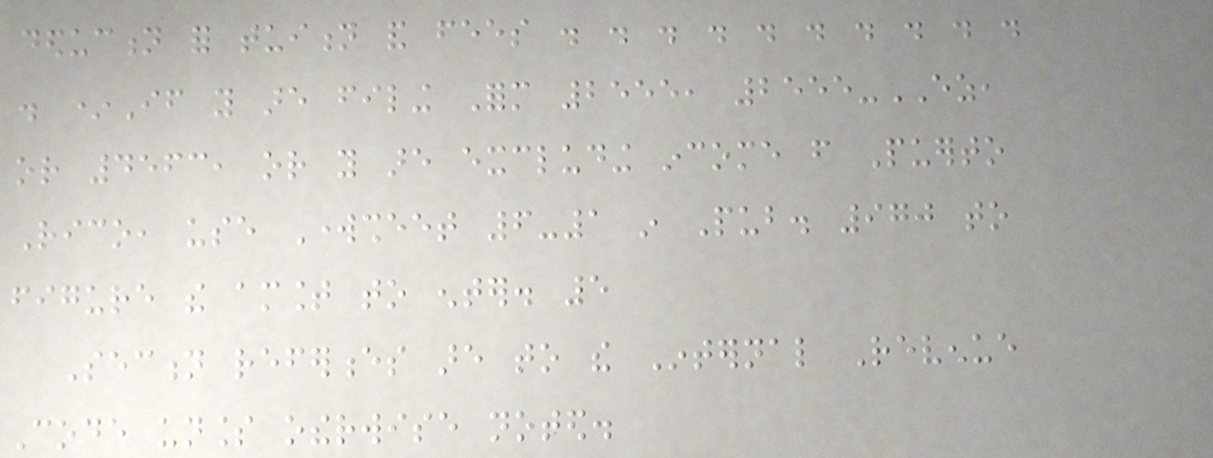deduction for tuition and fees . . . . . . . . . .
. *If you are filing Form 2555, 2555-EZ,
or 4563, or you are excluding income from Puerto
Rico, use Worksheet 6-1 in Pub. 970 to
figure the amount to enter. 5
Section references are to the Internal Revenue
Code unless otherwise noted.
